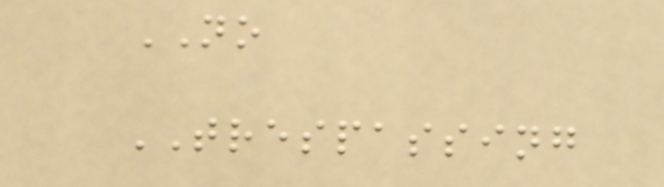NO
TRESPASSING
